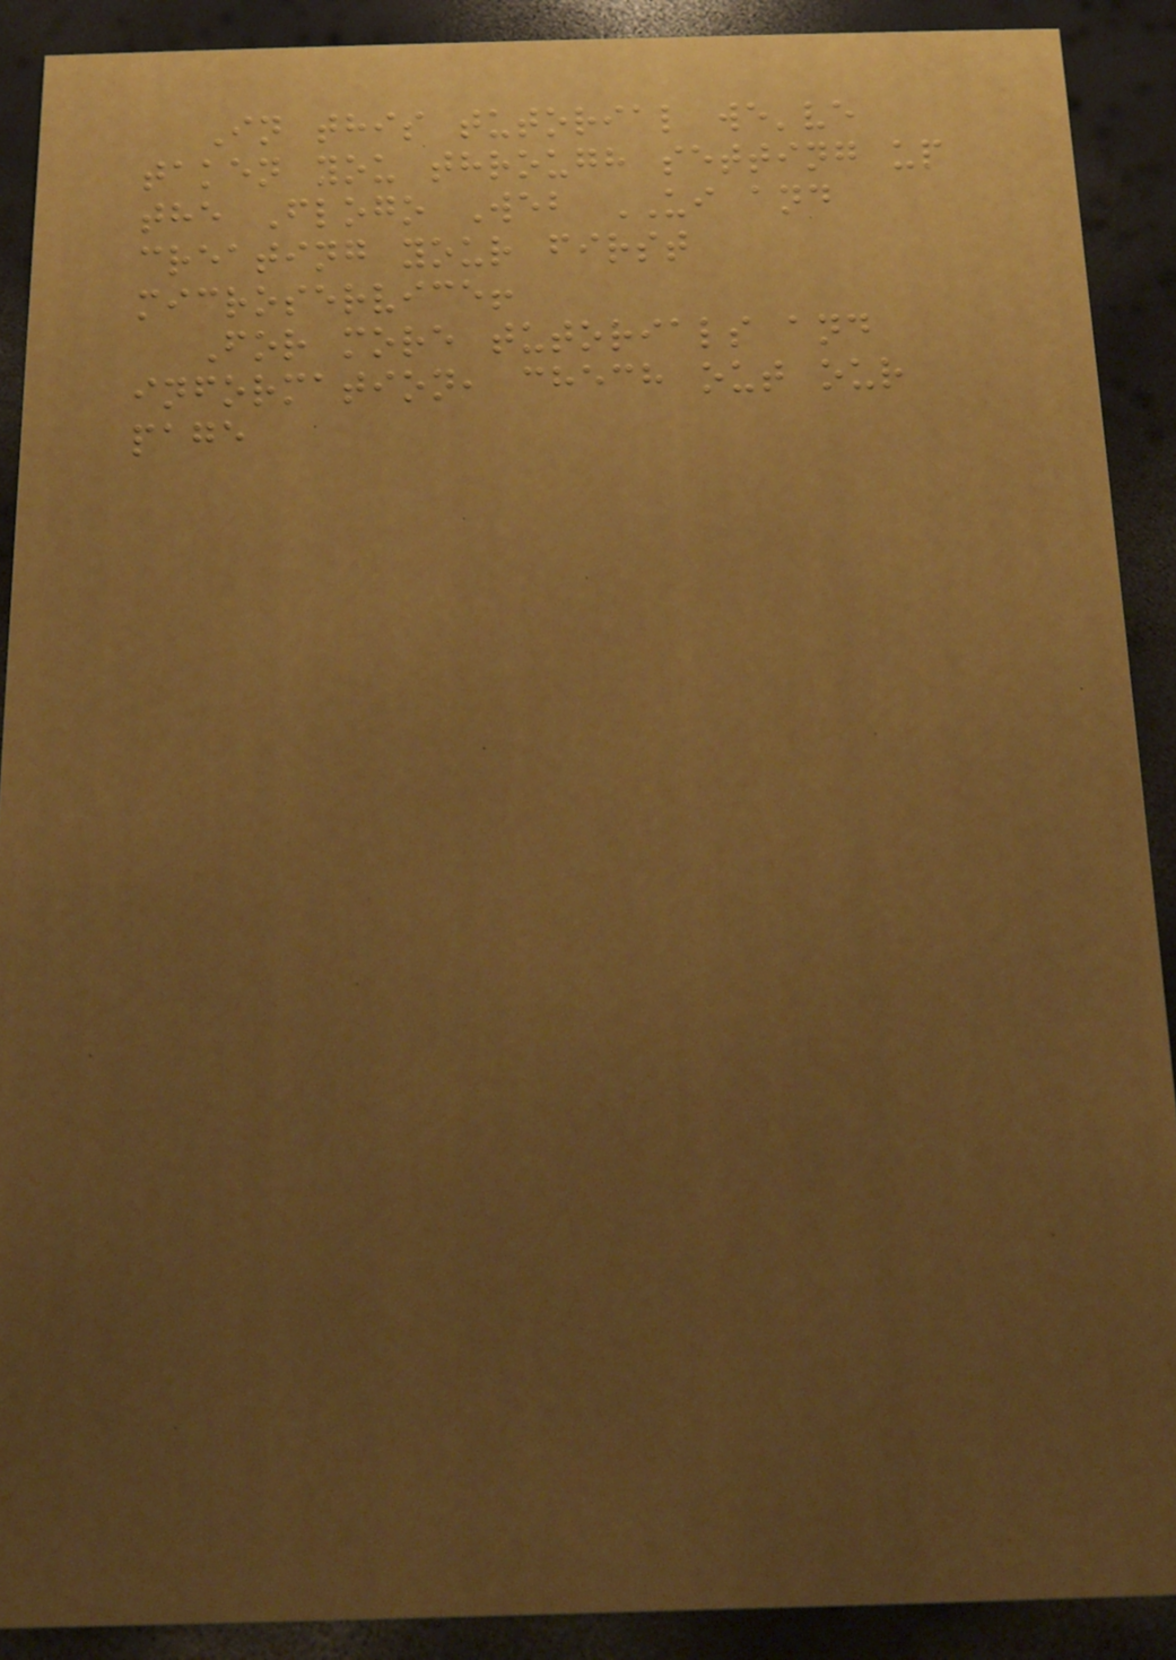In this tutorial we've
taken you through setting up
the Flogo Web UI and
creating your first
microservice!
For more tutorials and
information, chech out our
page
